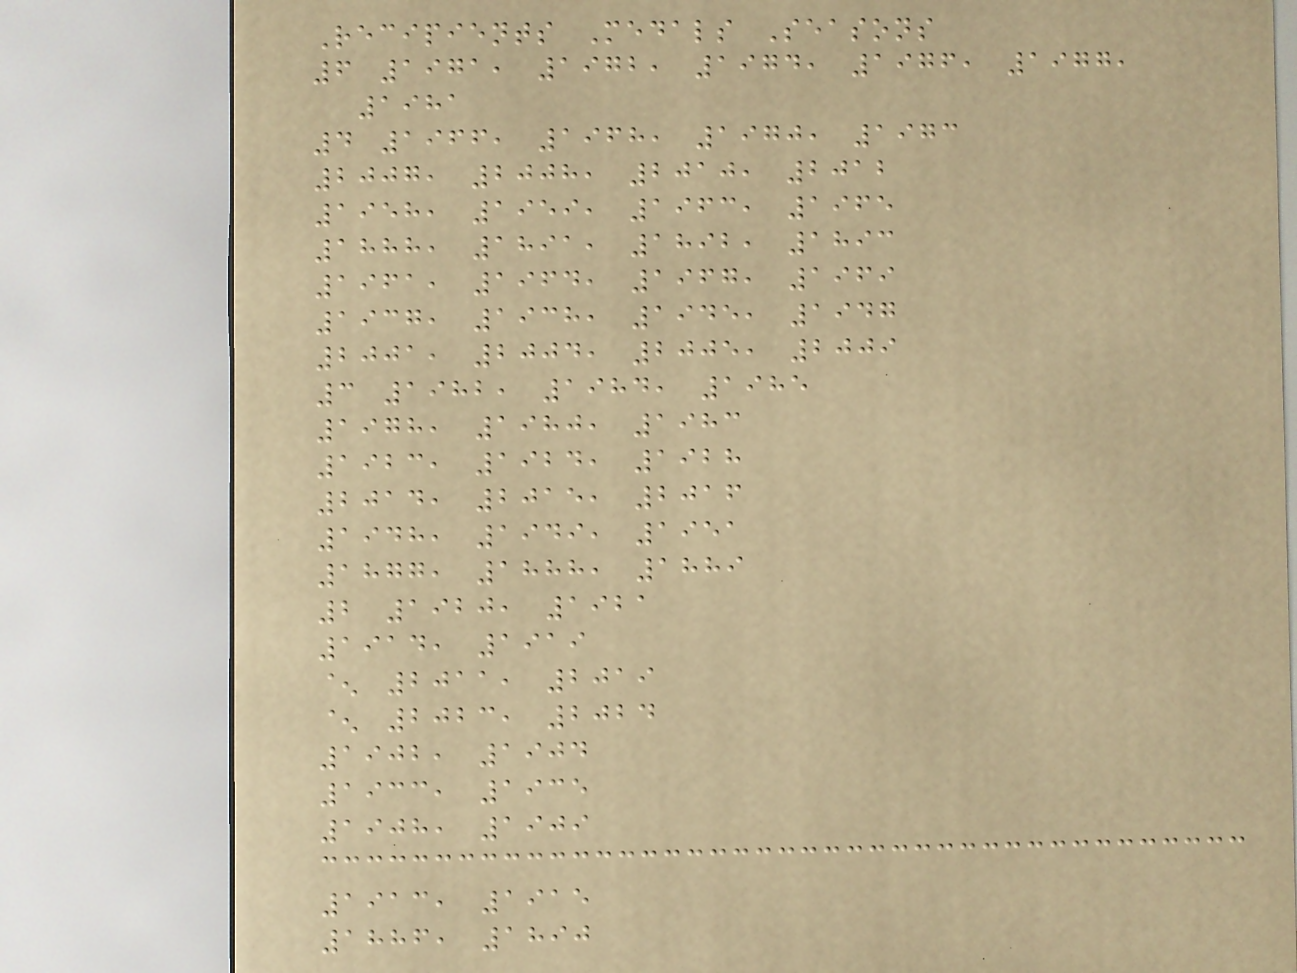Recipients Medals Seasons
6 1971, 1972, 1974, 1976, 1977,
1981
4 1966, 1968, 1970, 1973
2007, 2008, 2010, 2012
1958, 1959, 1963, 1965
1888, 1891, 1892, 1893
1961, 1964, 1967, 1969
1937, 1938, 1945, 1947
2001, 2004, 2005, 2009
3 1982, 1984, 1985
1978, 1980, 1983
1923, 1924, 1928
2014, 2015, 2016
1948, 1949, 1951
1877, 1888, 1889
2 1920, 1921
1914, 1919
^ 2011, 2019
^ 2023, 2024
1902, 1904
1933, 1935
1908, 1909
1913, 1915
1886, 1890
